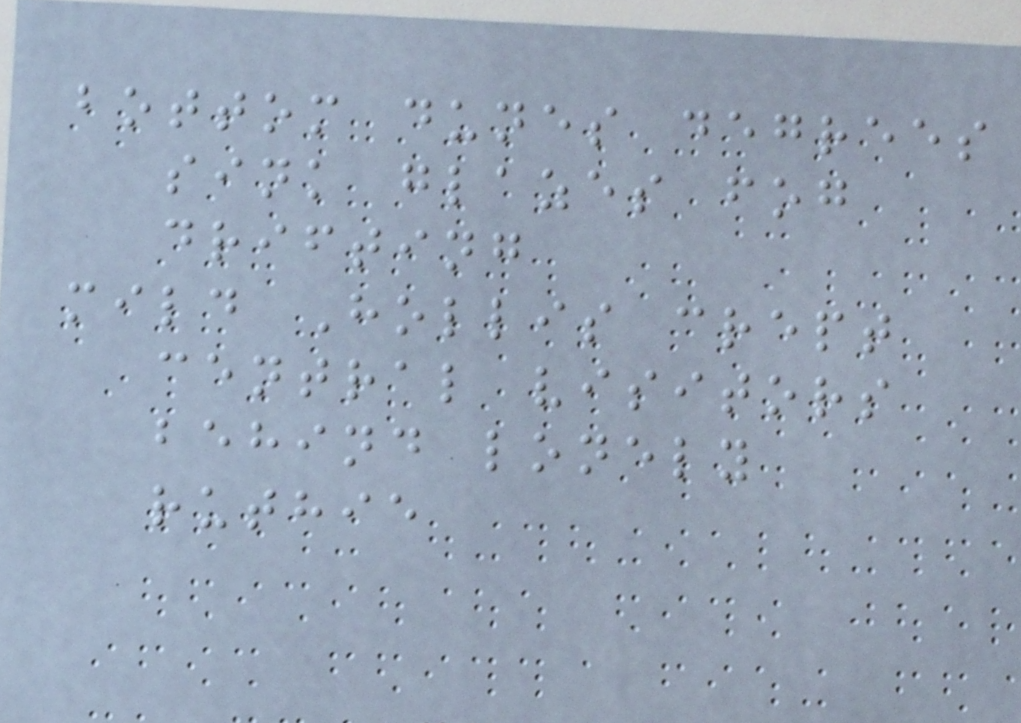bottom dunes degrees
sink glazes fog
drifting
mild Hollis crept
central visitors
behind lonely
ruthie
